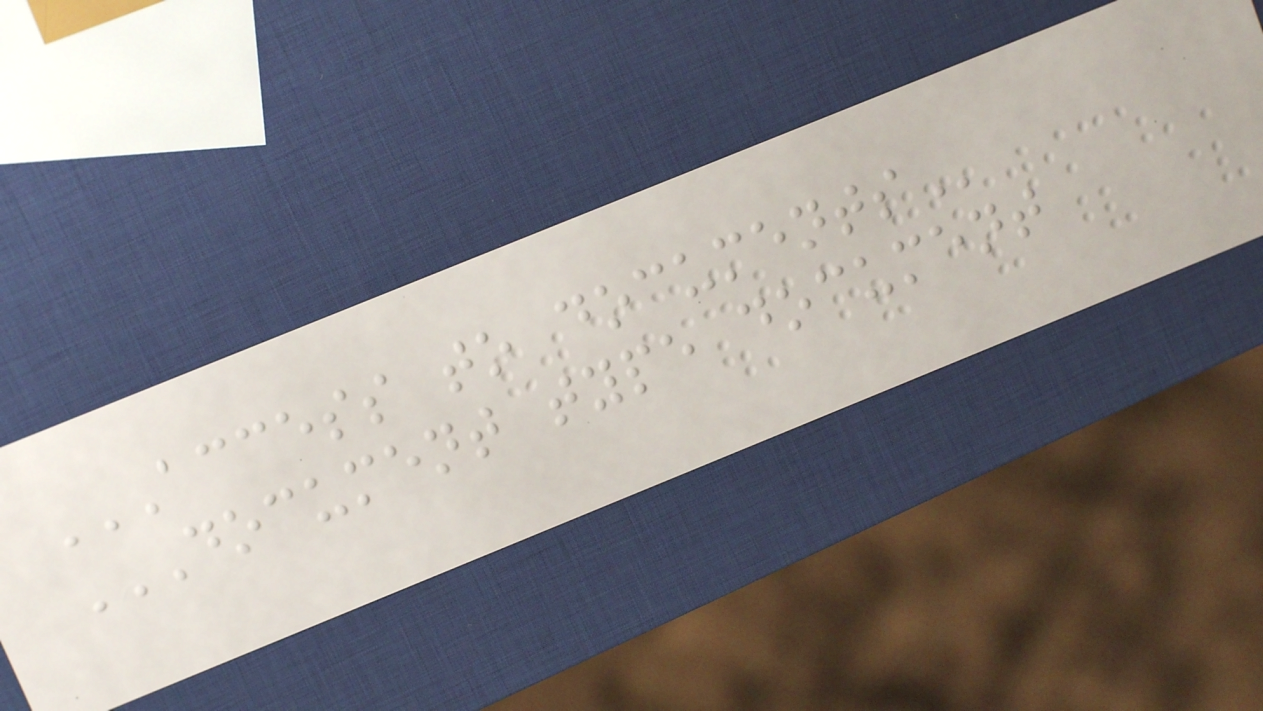ACCESS TO DOCUMENTS
DOCUMENT TYPE DOCUMENT
